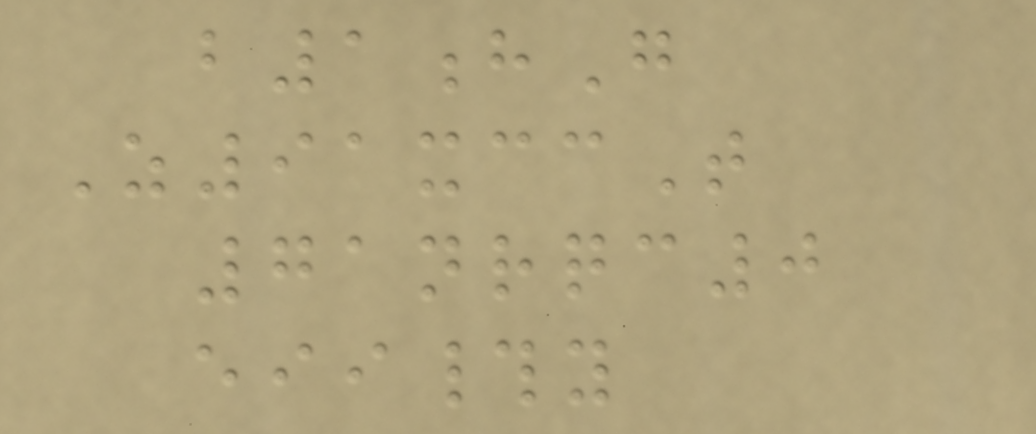b1hG
Z91xccT
71nrqc0
eii#y
